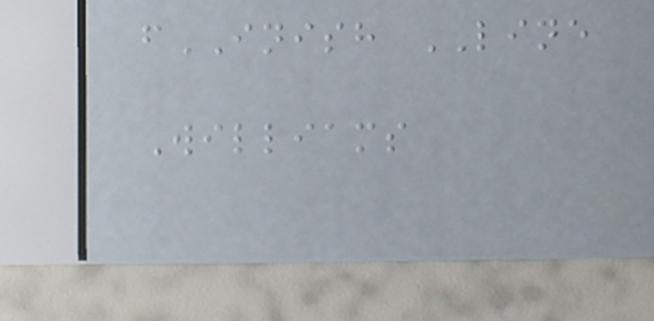fINISH LINE
Williams
